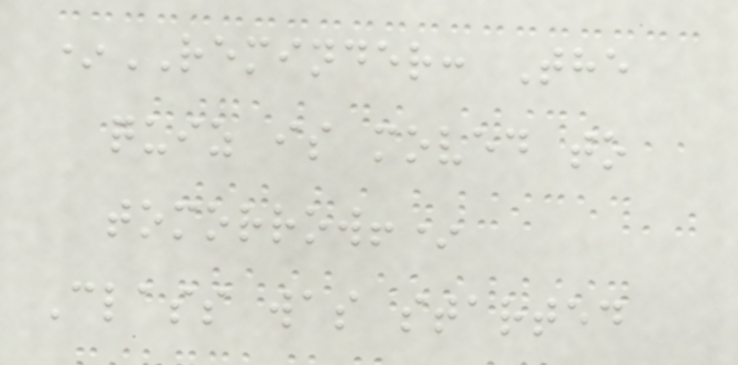*REMINDER: The
quiz is moved to
tomorrow!*
Class was started
